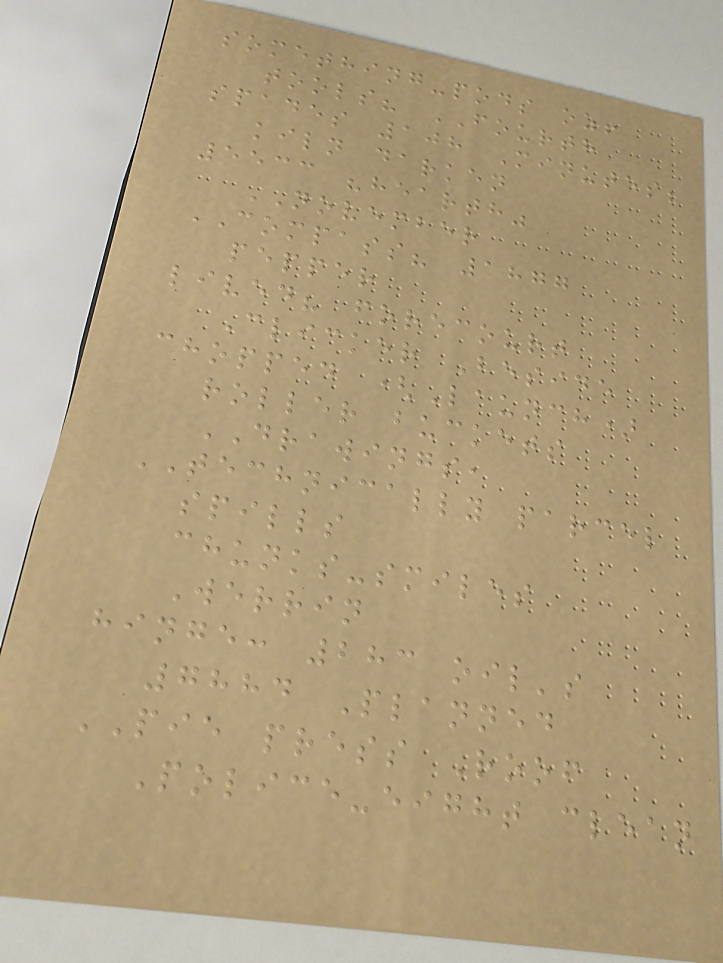something-pods oz!
tools? FOURTH
spades 108 Minutes;
kiln darken
5533 "hearth"
NOVEMBER
COMPASS? 1877
pepper
lived? forecourt
Clicker Beside
chopped (Launch)
roller buckets
DRAWINGS,
TECHNICALLY parcel
spills
chunks-smiles
Werrin
hinge: 283 oil's
7884 Planned
PIE press Roof
Police-eight clean
